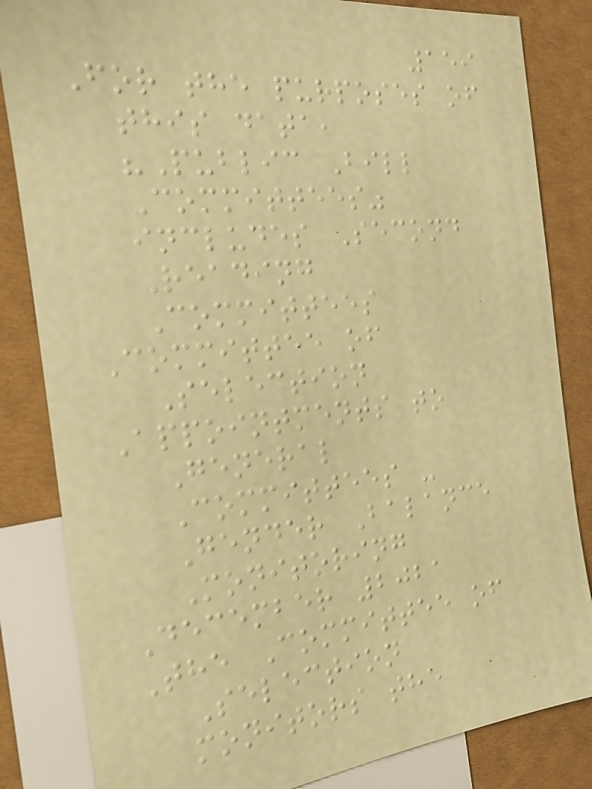159
For the purposes of
this data,
"Public Bill
Committees"
includes Second
Reading
Committees
Committee of
Selection
Appointments to
General
Committees -
Gender Balance
Monitoring
December 2021
The Committee of
Selection
monitors the
